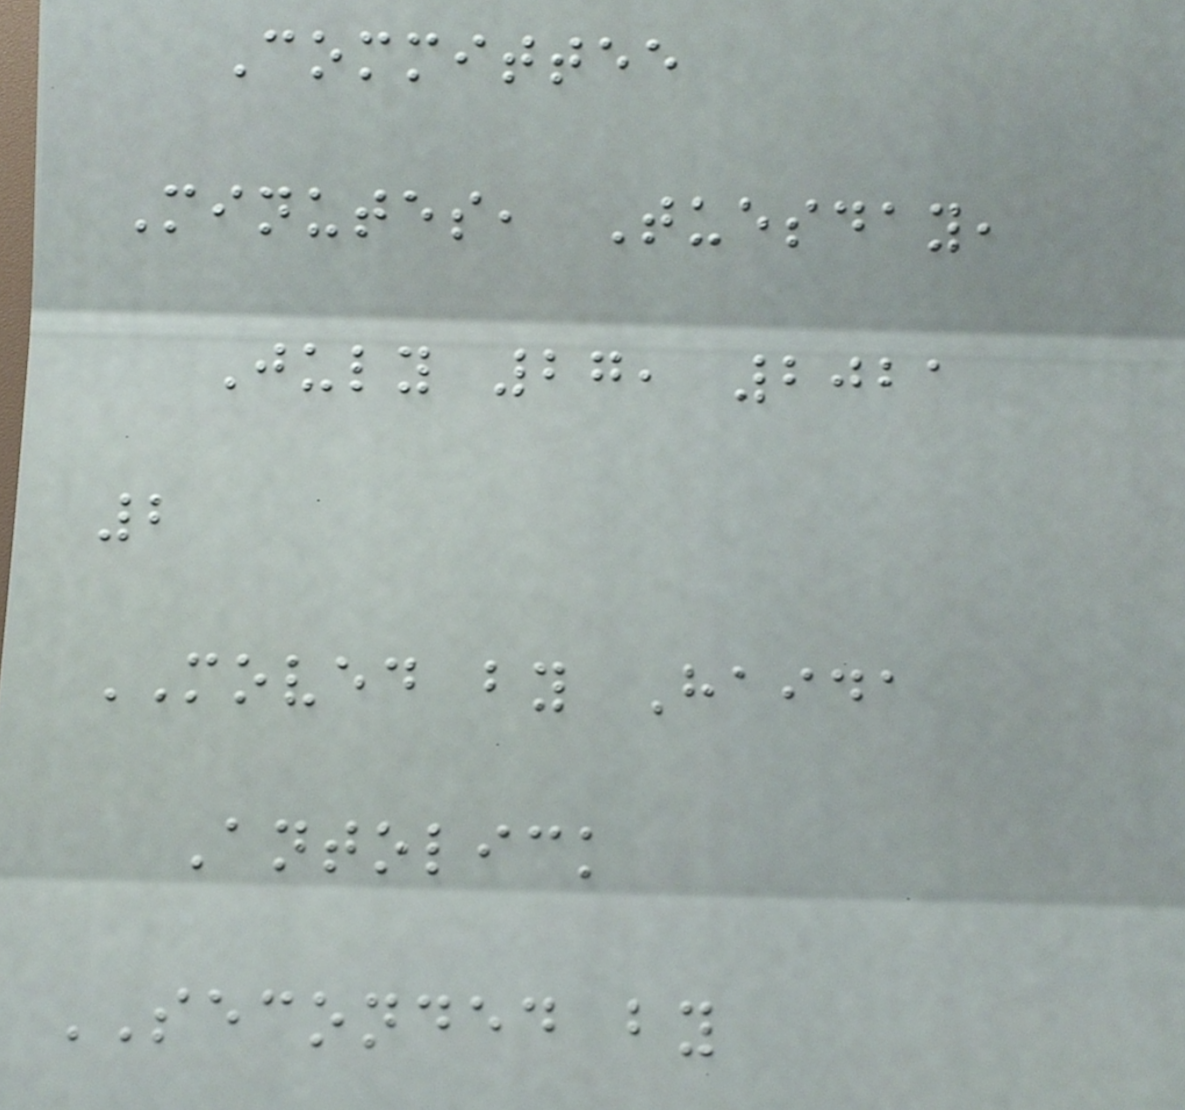Committee
Minutes, Tuesday,
July 27, 2021
2
MOVED by Haida
Antolick
SECONDED by
